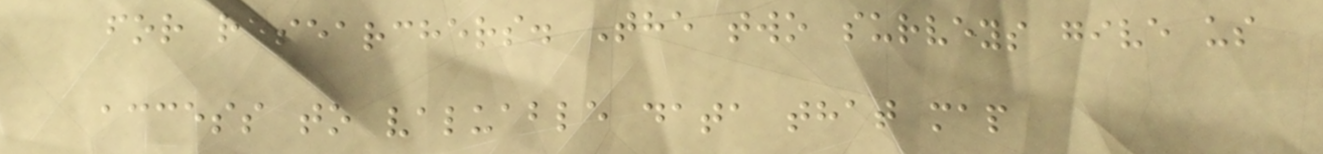for researchers. The two surveys give us
access to valuable data that map
